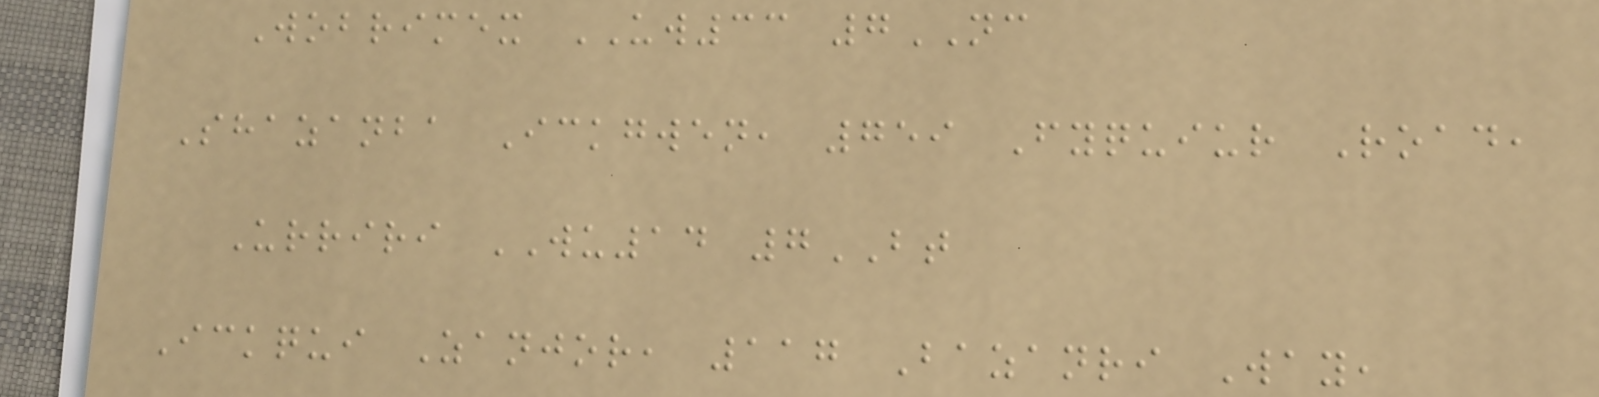Wobrimex UW33 7NC
Shazanba Ickgwen, 759 Fyquiur Road,
Urriri WU14 7BT
Ickqui Zanjor, 117 Bazanri Way,
